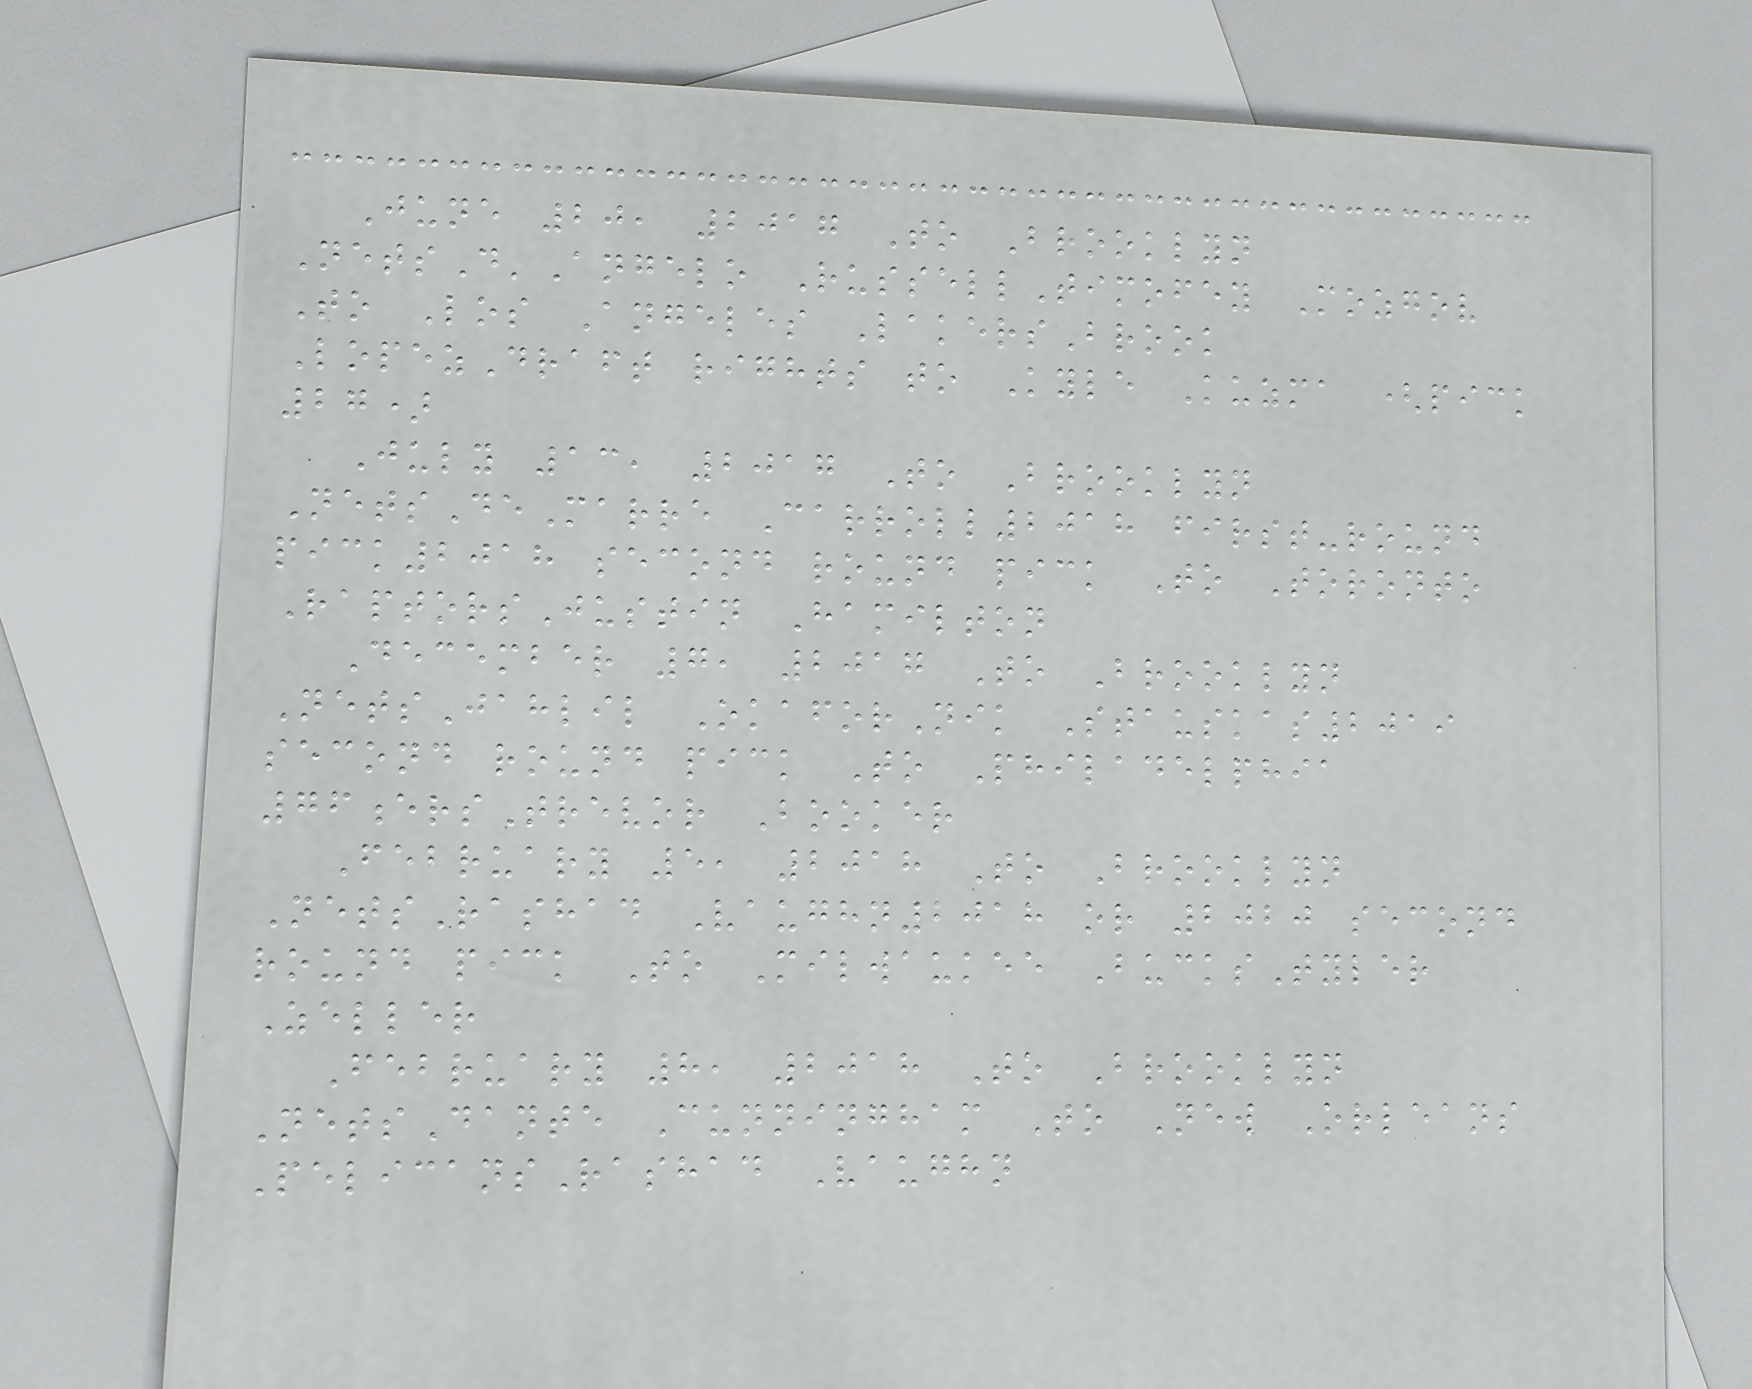June 20, 2017 To Brooklyn
NetsD'Angelo RussellTimofey Mozgov
To Los Angeles LakersBrook
LopezDraft rights to Kyle Kuzma (pick
27)
July 13, 2017 To Brooklyn
NetsDeMarre Carroll2018 first-round
pick2018 second round pick To Toronto
RaptorsJustin Hamilton
December 7, 2017 To Brooklyn
NetsJahlil OkaforNik Stauskas2019
second round pick To Philadelphia
76ersTrevor Booker
February 5, 2018 To Brooklyn
NetsRashad Vaughn2018 or 2020 second
round pick To Milwaukee BucksTyler
Zeller
February 8, 2018 To Brooklyn
NetsDante Cunningham To New Orleans
PelicansRashad Vaughn
